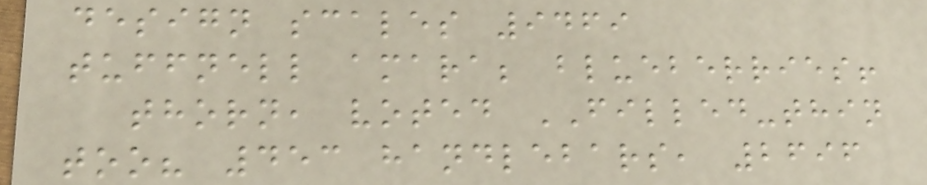design scales 9469
tuffnell amara; blueberries!
thorn, voted FILLED-thin
too? 453 handlebars, 2696
